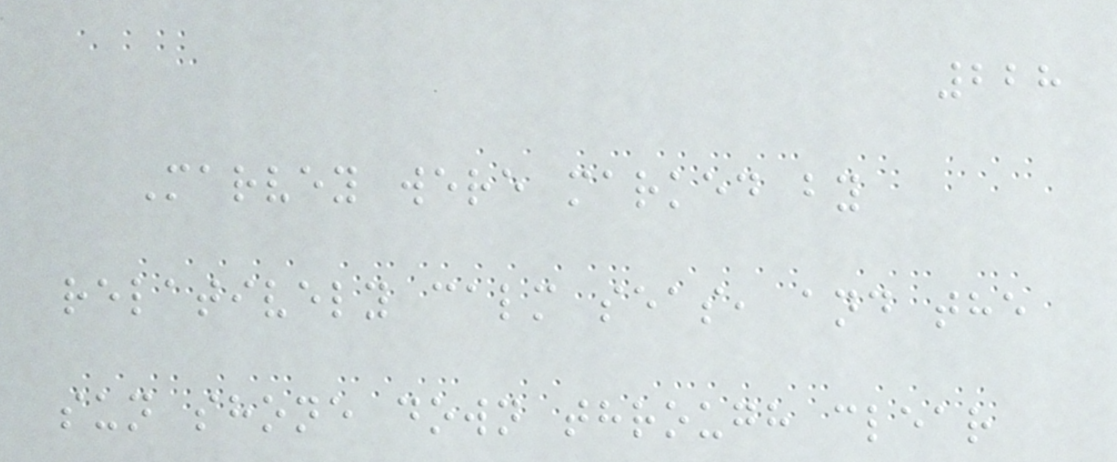228
Marvey were marked by
relatively calm seas, and the
sun shone down through clear
